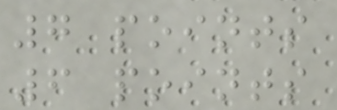7 points
6 points
